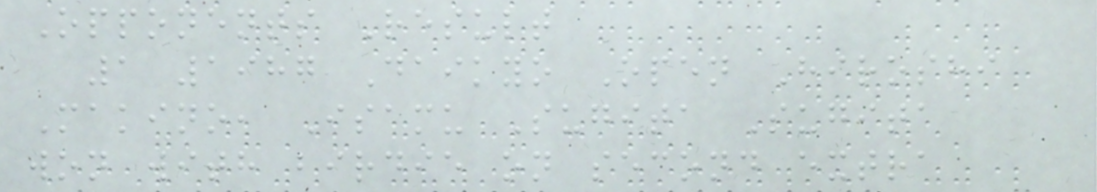Opponents Result
1 1987 Daikyo Open Hiroshi
Makino, Isamu Sugita Sugita
won with birdie on second extra
